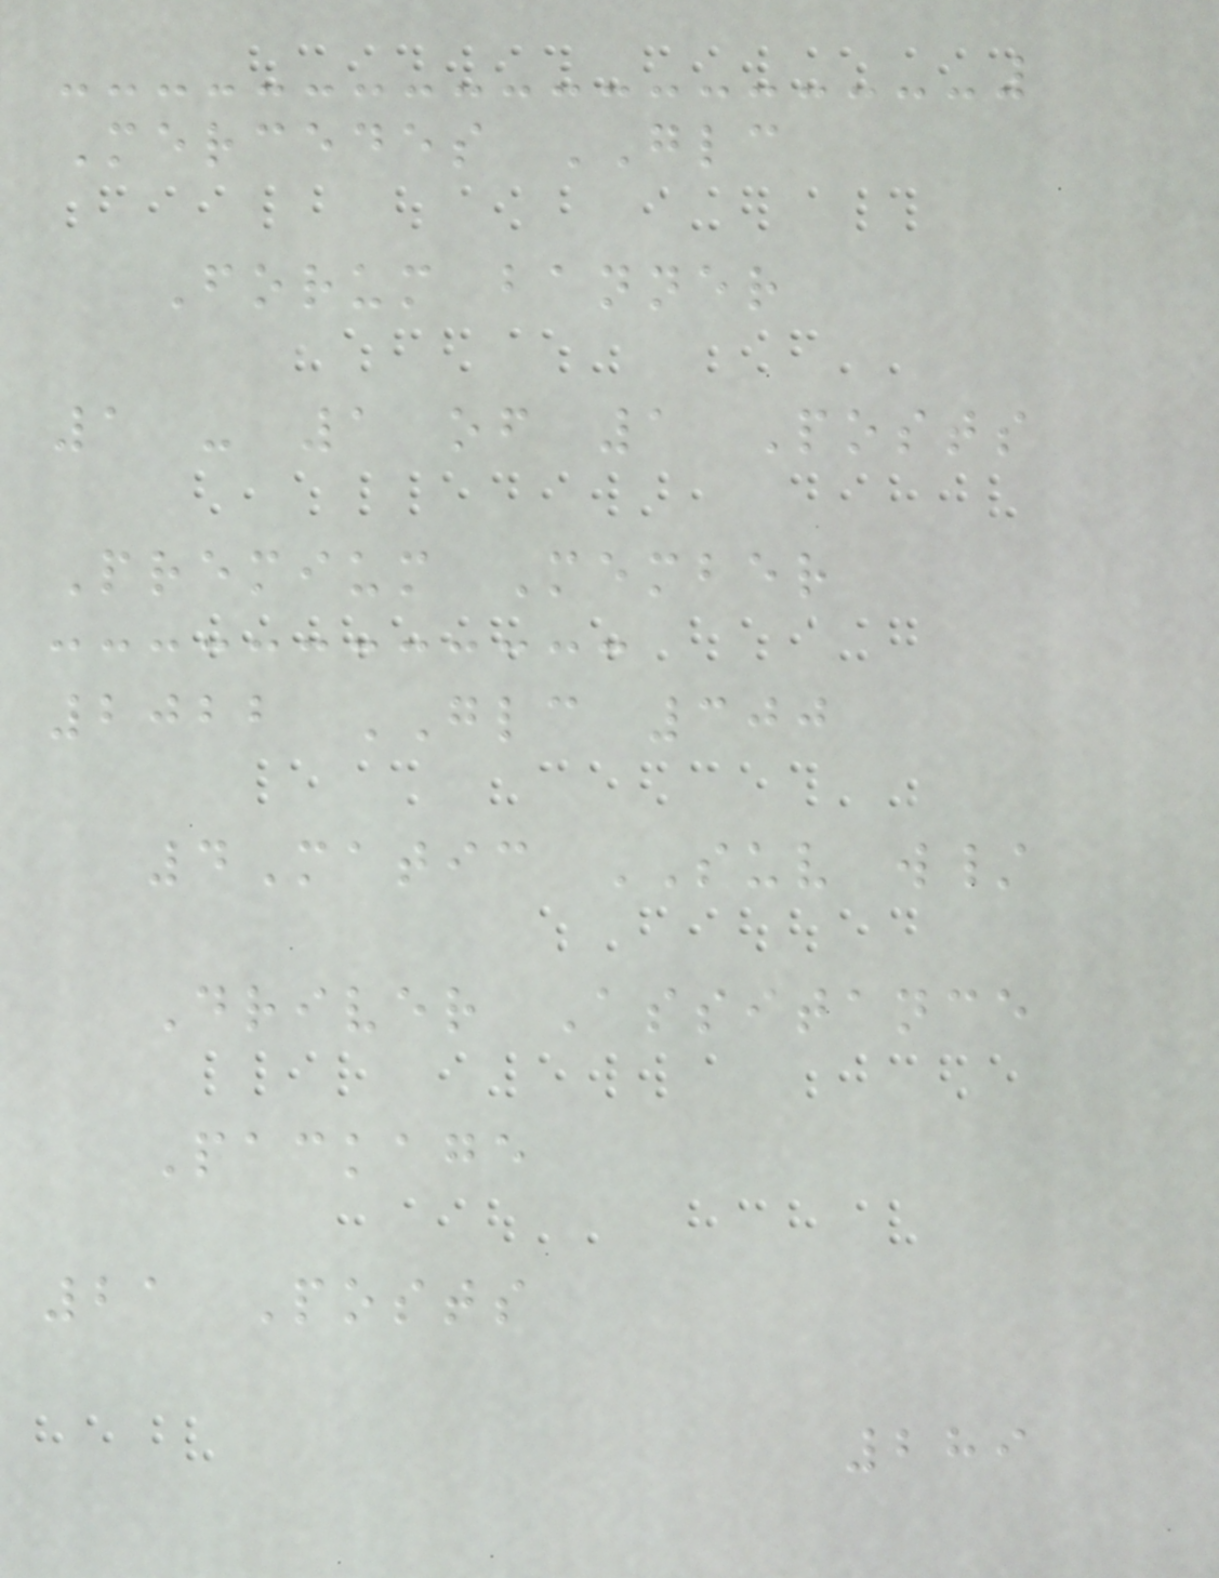Mercedes GLC
Forum banner
1 - 1 of 1 Posts
Premium Member
2022 GLC 300
4Matic SUV w/
Driver Assitance
Package
21 Posts
289
